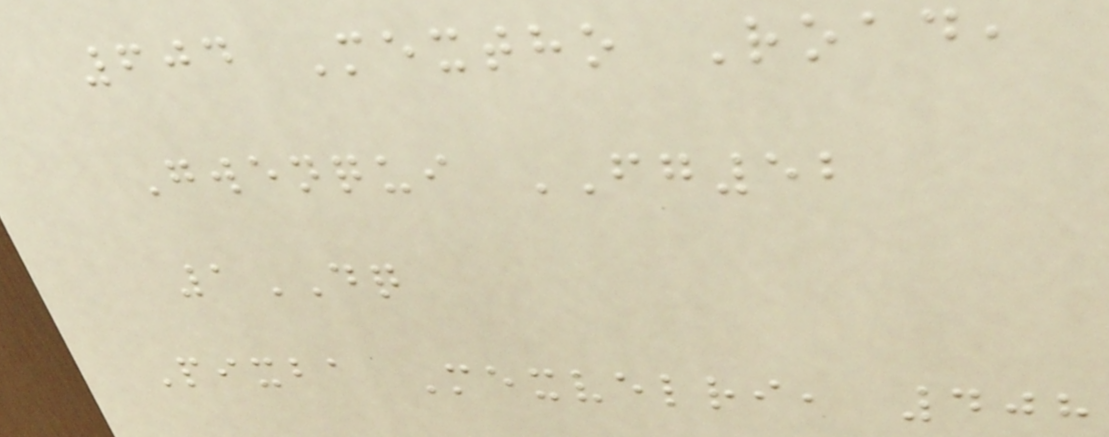604 Mextho Road,
Gwenqui FG52
1DQ
Pixba Mexvelri, 408
